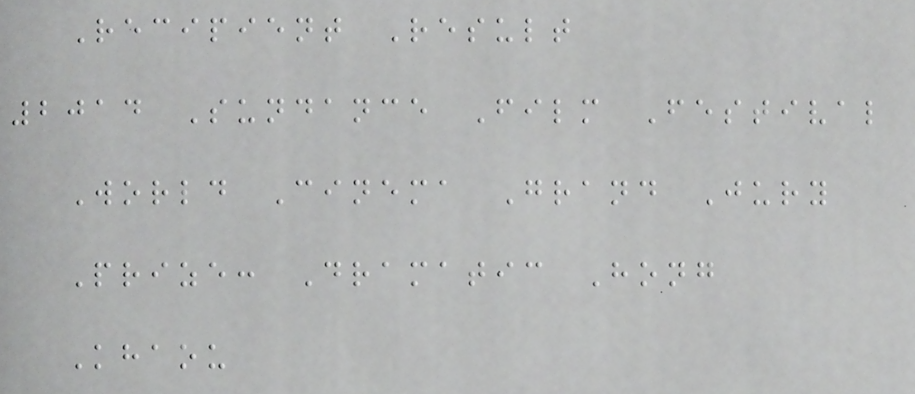Recipient Result
2014 Sundance Film Festival
World Cinema Grand Jury
Prize: Dramatic Hong
Khaou
